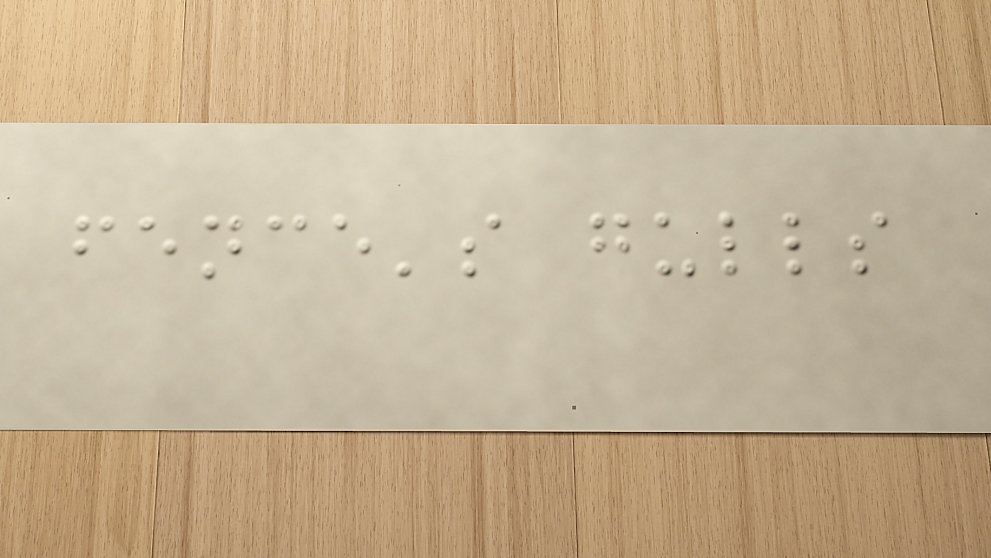fence's gulls
